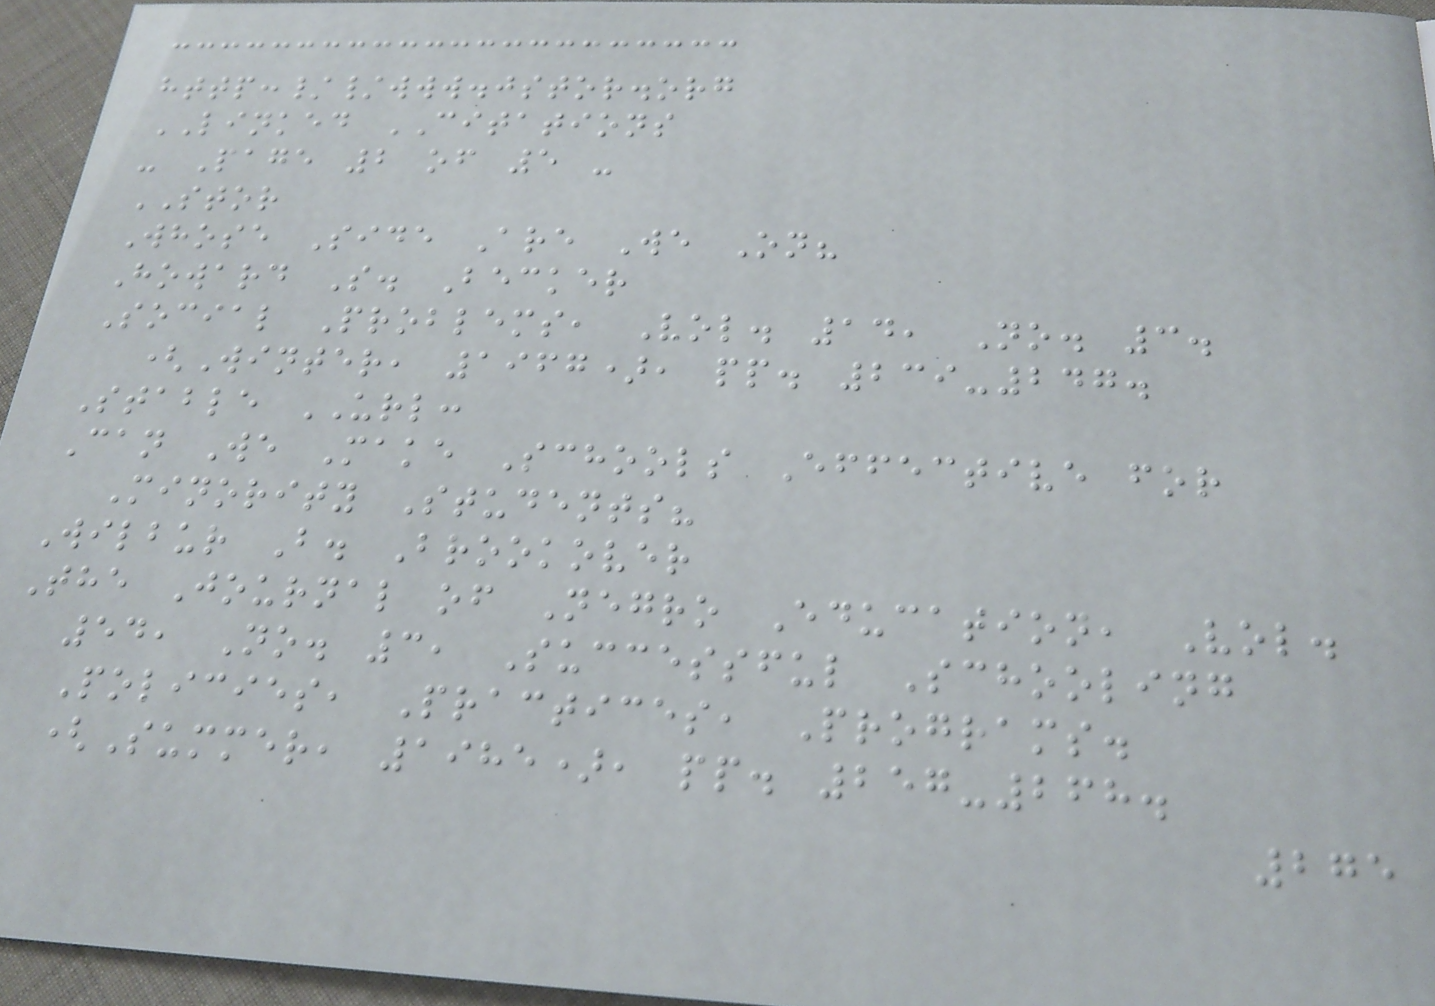http://www.jstor.org
LINKED CITATIONS
- Page 2 of 5 -
STOR
Whose Side Are We On?
Howard S. Becker
Social Problems, Vol. 14, No. 3.
(Winter, 1967), pp. 239-247.
Stable URL:
Can We Make Schools Effective for
Minority Students?
Wilbur B. Brookover
The Journal of Negro Education, Vol.
54, No. 3, Successful Schooling
Policies, Practices, Programs.
(Summer, 1985), pp. 257-268.
275
